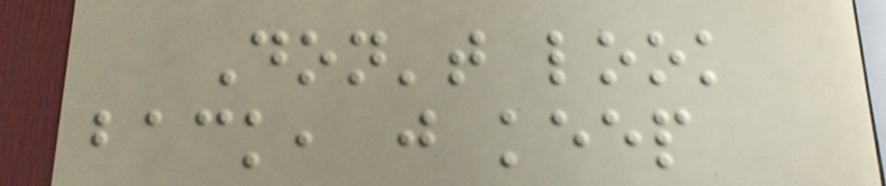Don't look
back, just keep
